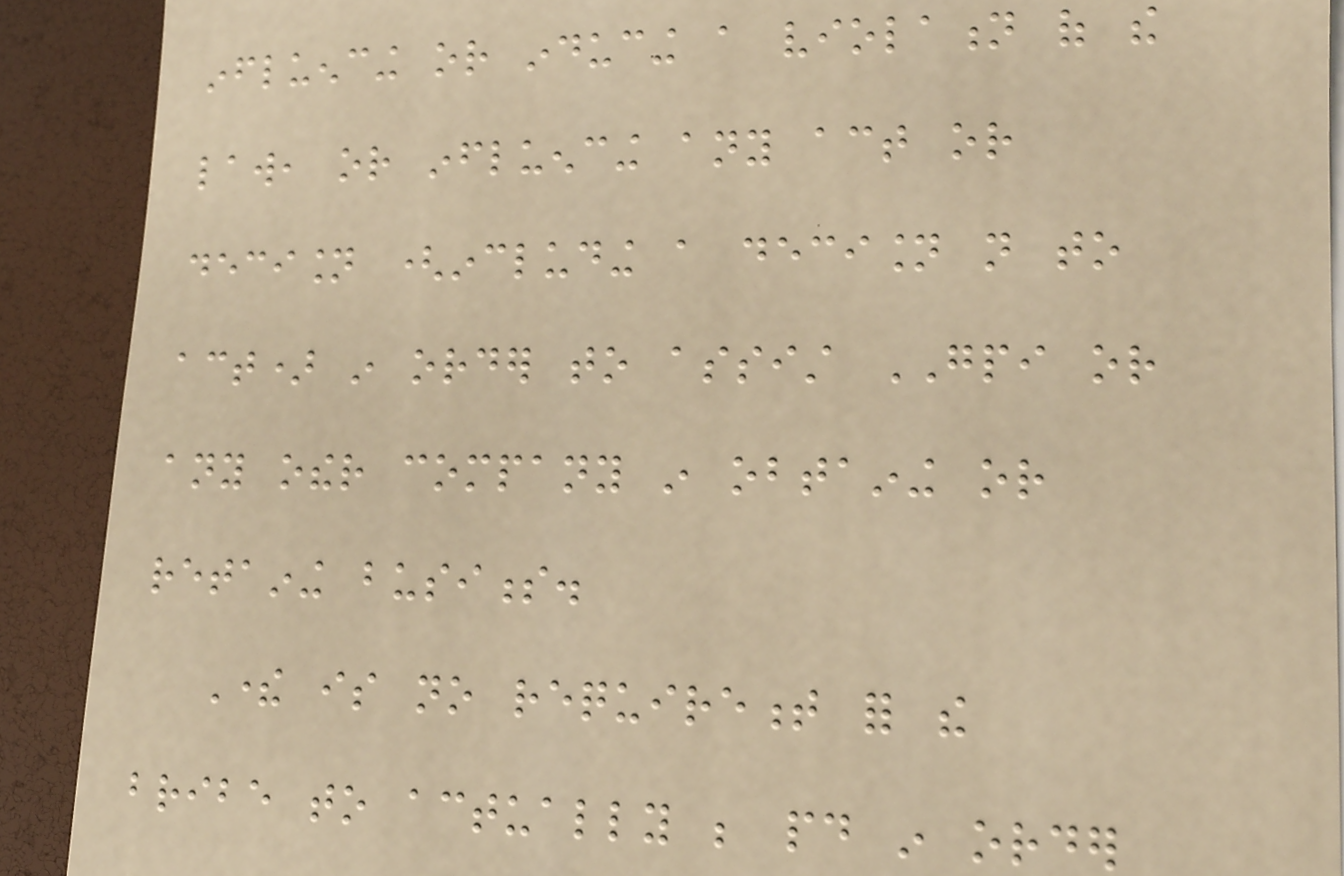influencing or inducing a violation of the
law, or influencing any act or
decision (including a decision not to
act) in order to assist GPI or
any other company in obtaining or
retaining business.
There is no requirement for the
bribe to actually be paid in order
